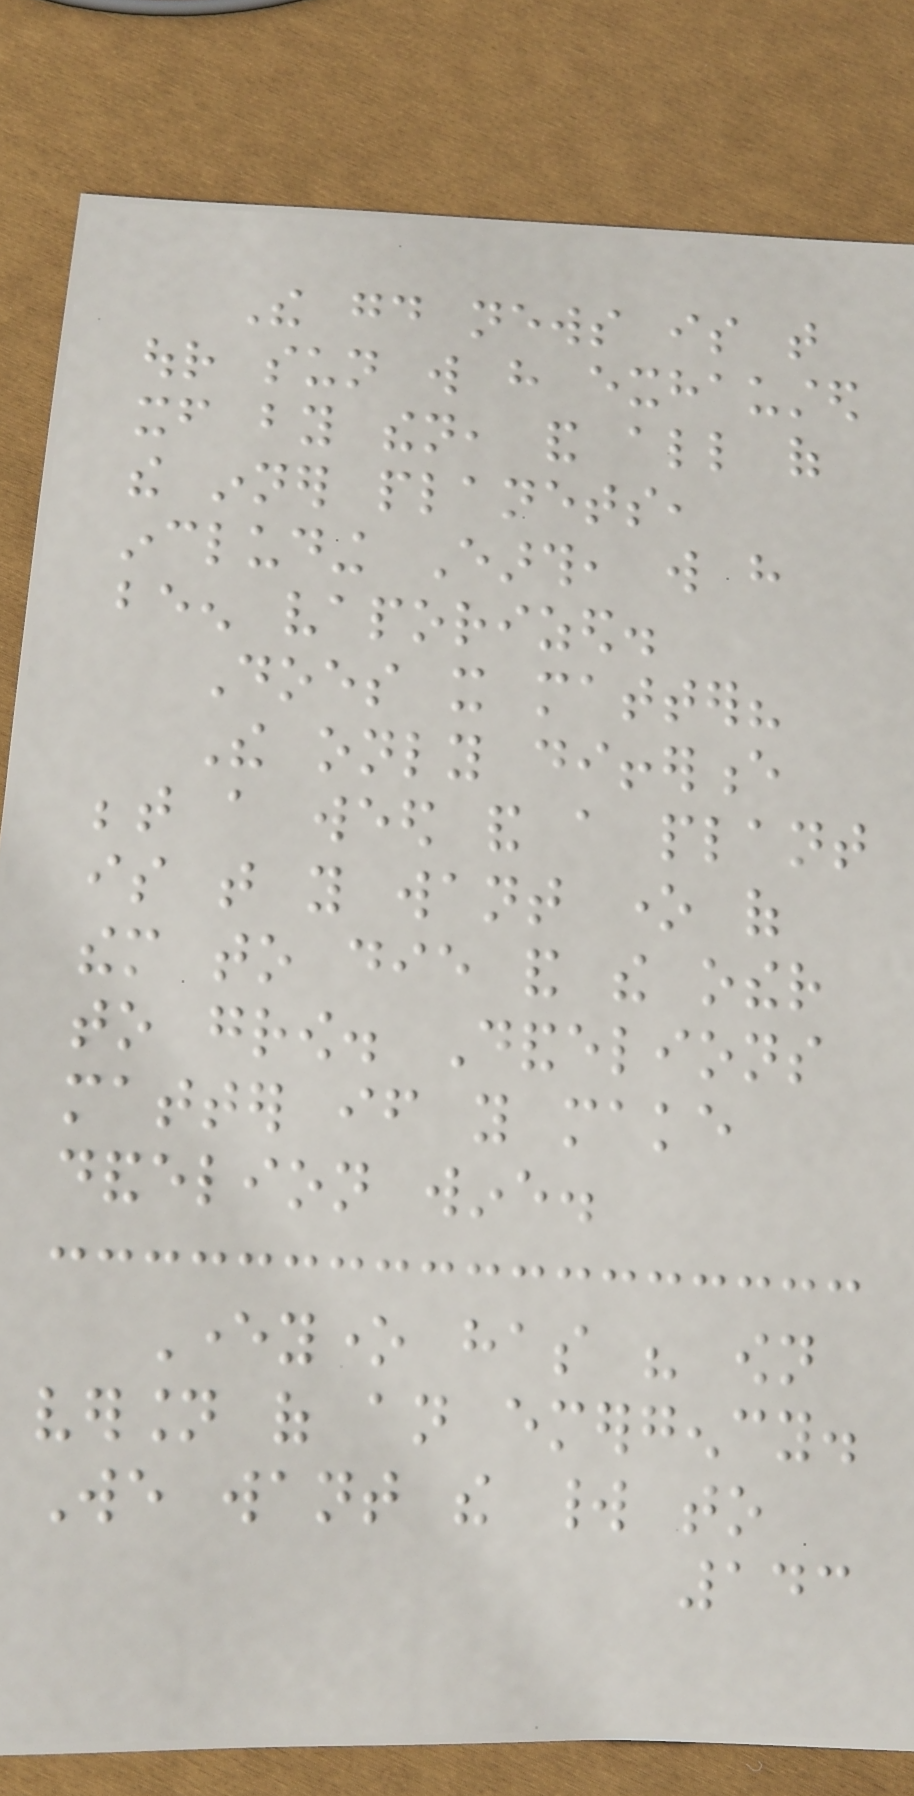The good news is that
our sun will have exhausted
itself by then, and all of
the inner planets,
including Earth, will have
been vaporized.
Does it matter?
The only difference
between a weed and a plant
is that you want one of
them to die and the other
to grow. Dandelions
matter if you make
dandelion wine.
Everyone has his own
version of an emergency.
We want the world to
143
